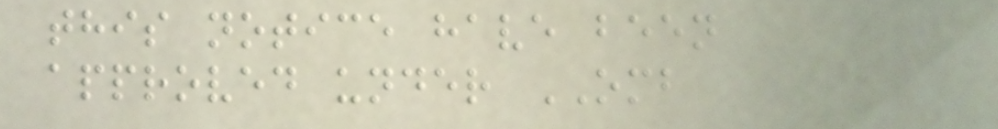this notice have been
approved under OMB
